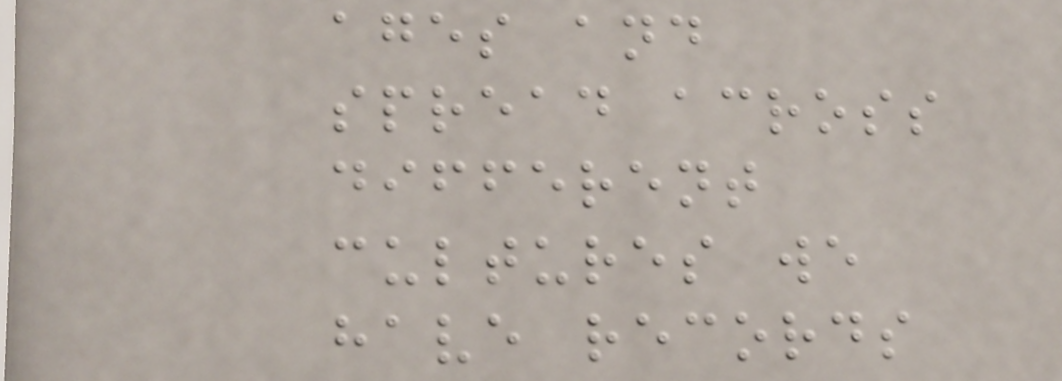ages and
spread across
different
cultures we
have records
